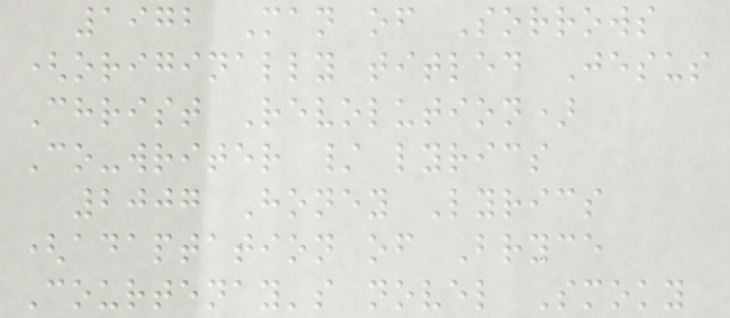1972 Man of Sorrows
(originally titled Jesus
Christ Revolution)
Co-writer / lyrics
2007 Honey Lyrics
(adaptation of Bryce
Courtenay's novel Smoky
